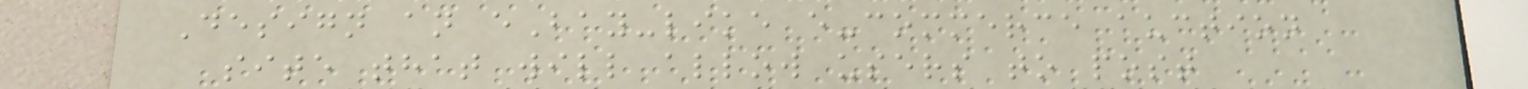Design an eBay-like e-commerce auction
site that will allow users to post
